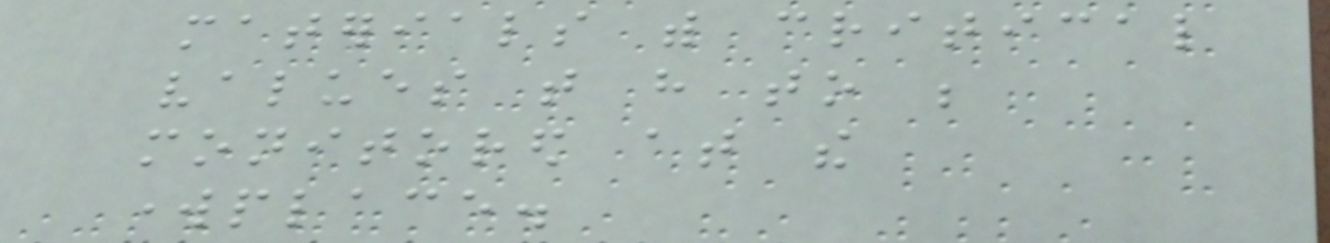materials with critical
values that have to be
monitored at the
workplace.
